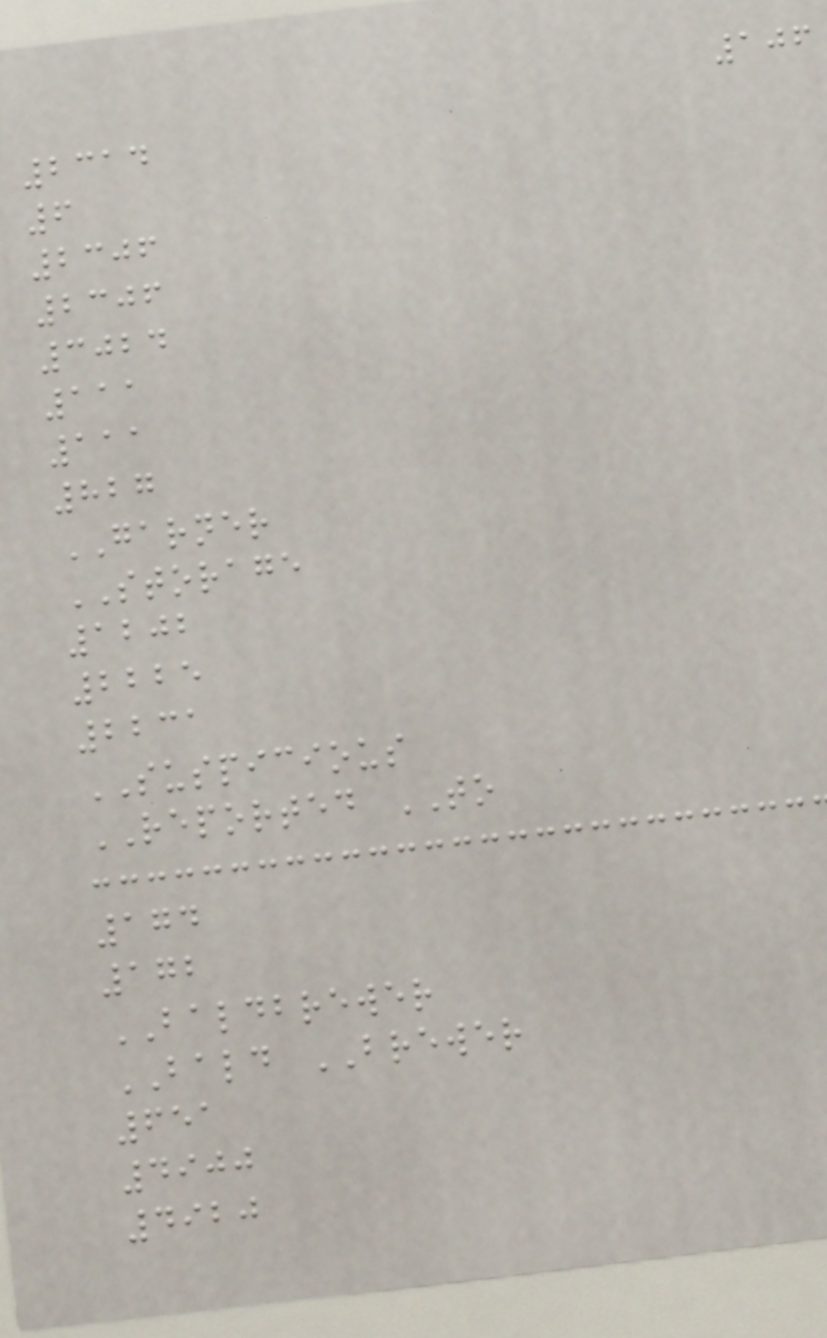106
2314
6
2306
2306
3024
111
111
827
GARNER
STORAGE
1202
2225
2231
SUSPICIOUS
REPORTED TO
174
172
BALDBREWER
BALD BREWER
651
4900
4920
